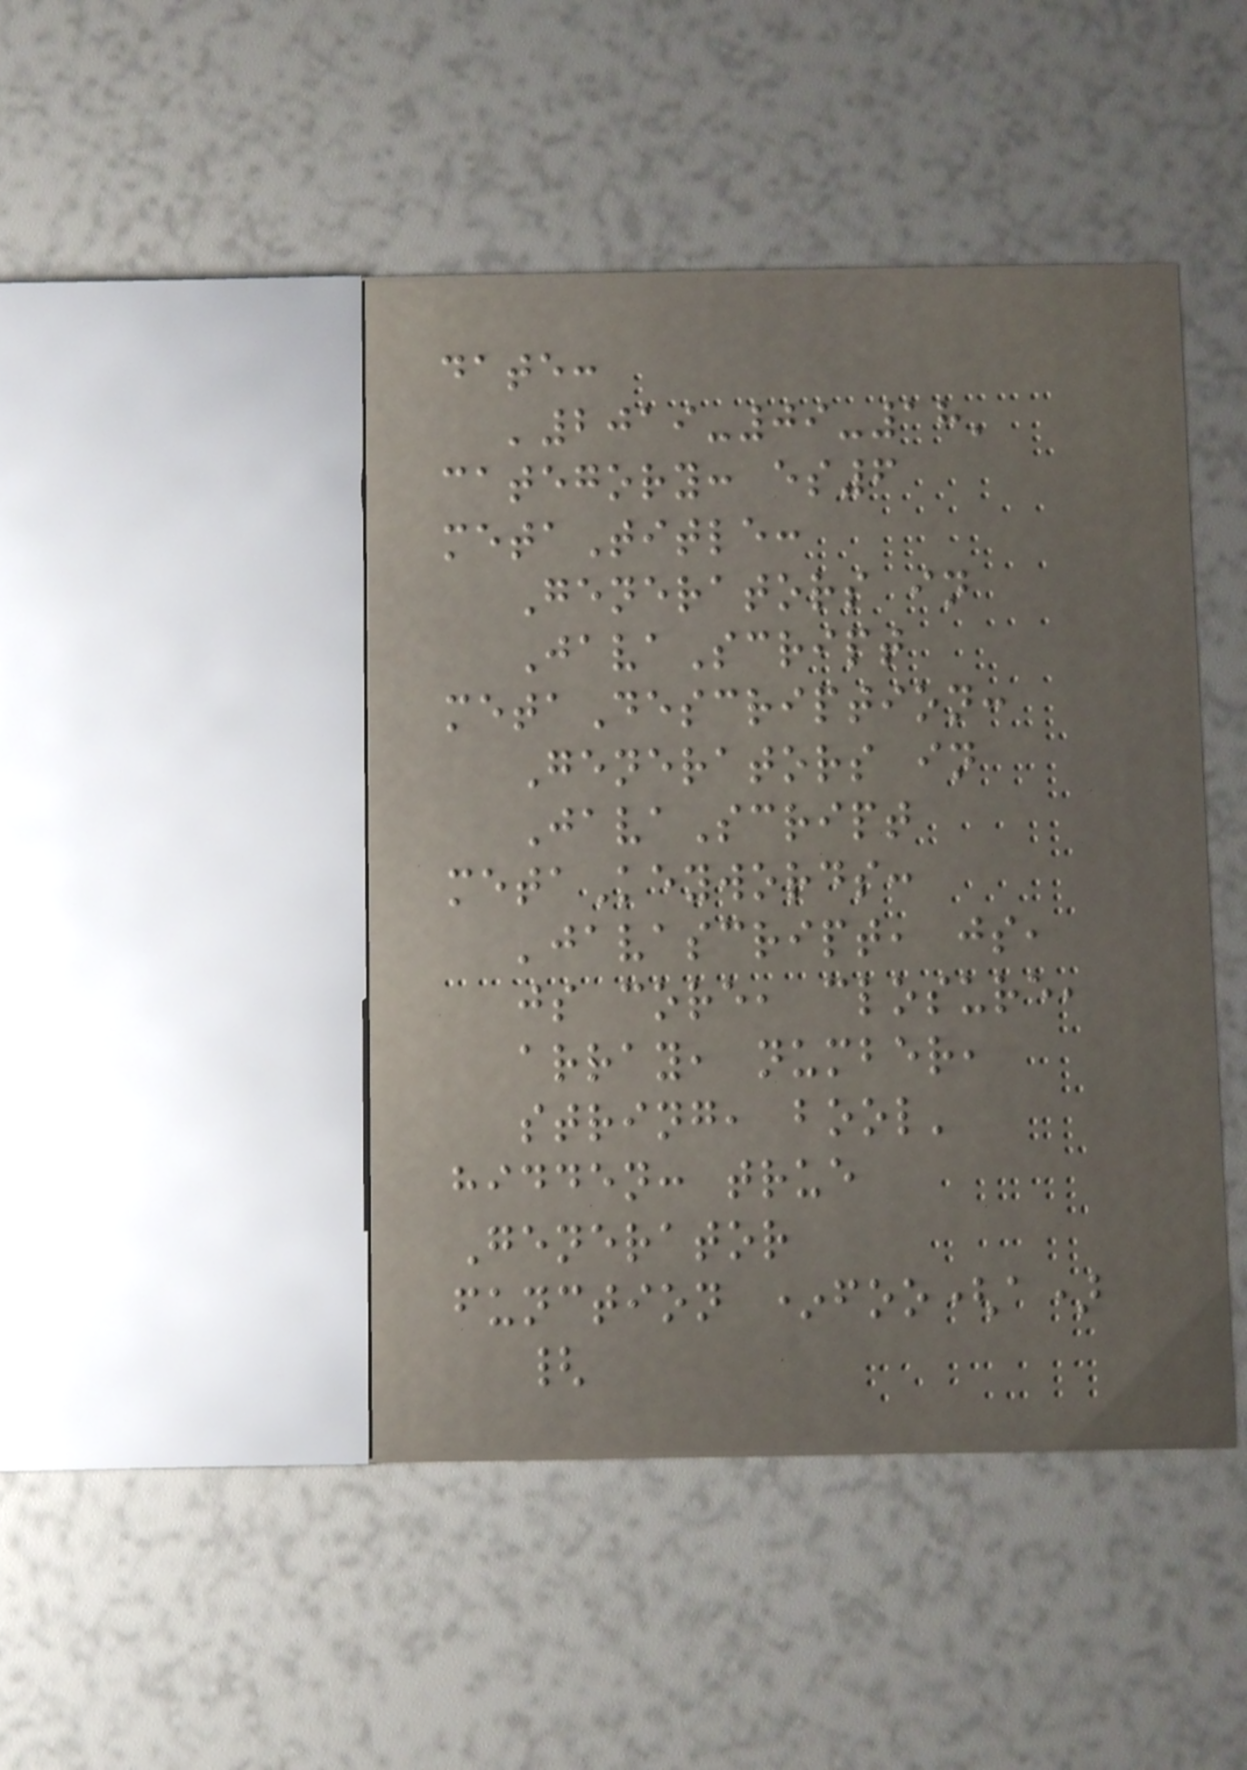date:
'2019-09-18'
category: es6
metaTitle:
Generators in
JavaScript
metaDescription:
Generators in
JavaScript
metaKeywords:
'javascript, js,
js core, closure,
array, number,
string, bool'
hidden: true
Generator
function *foo(a)
{
